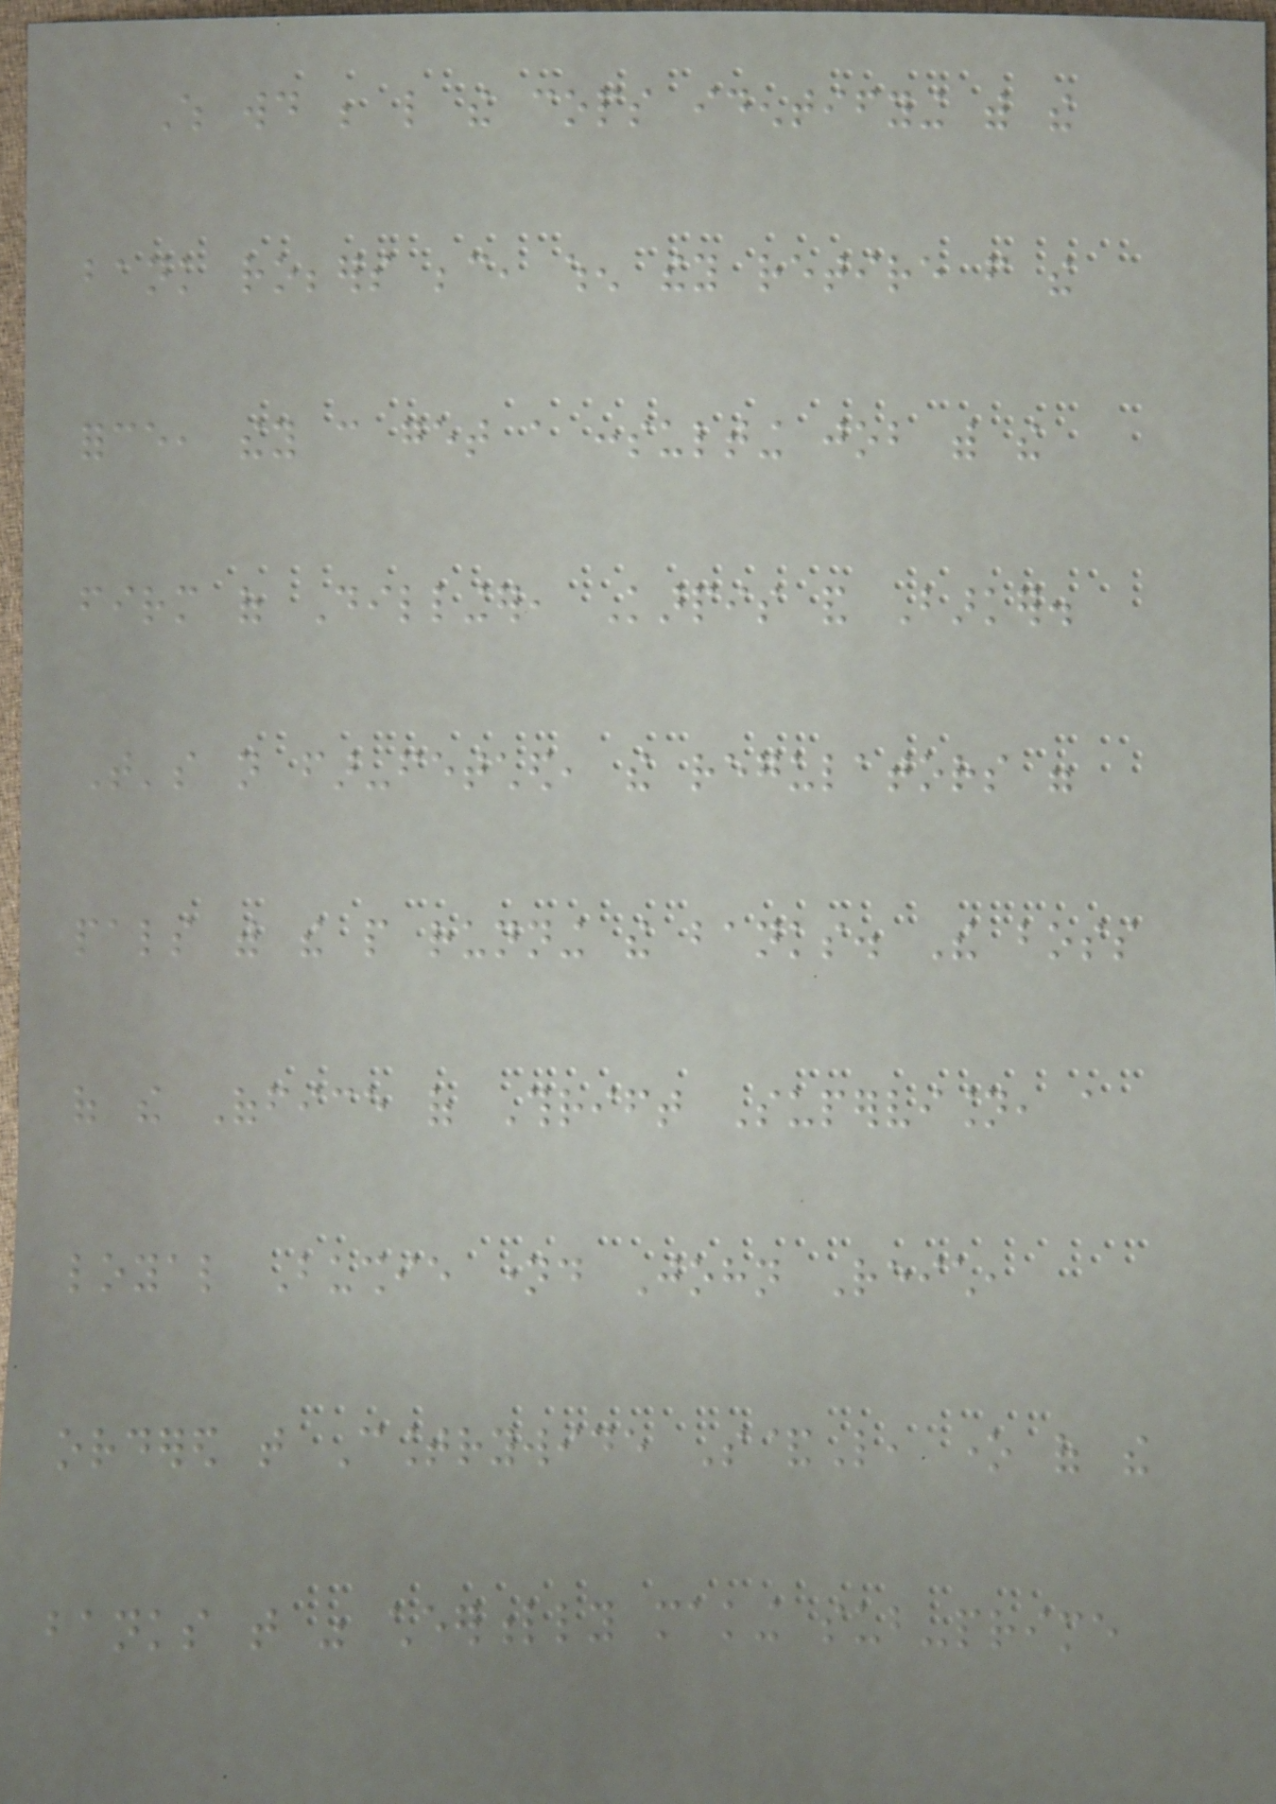Which would be like the cops identifying with the
bank robbers because, when they retire from the
force, they can get a consulting job with the
firm of Dillinger, Karpis and Barker.
That's not far-fetched, the regulators were
pals with the people running the banks. The boss
of the Office of Thrift Supervision, a
loyal Bushie named John Reich,
ordered that Countrywide S&L, one of the
banks that was cheerfully making sub-prime
